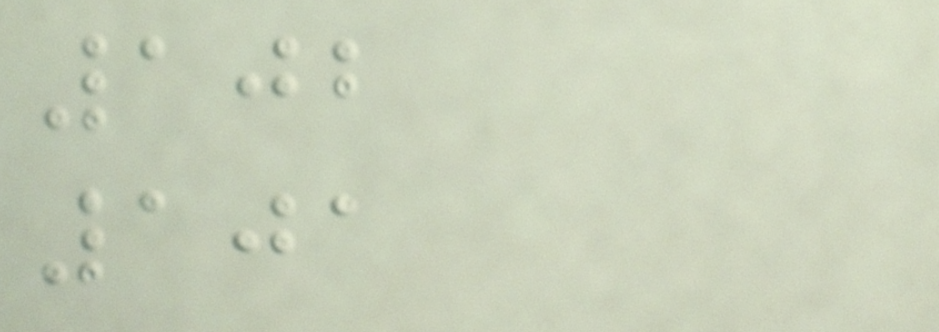102
101
